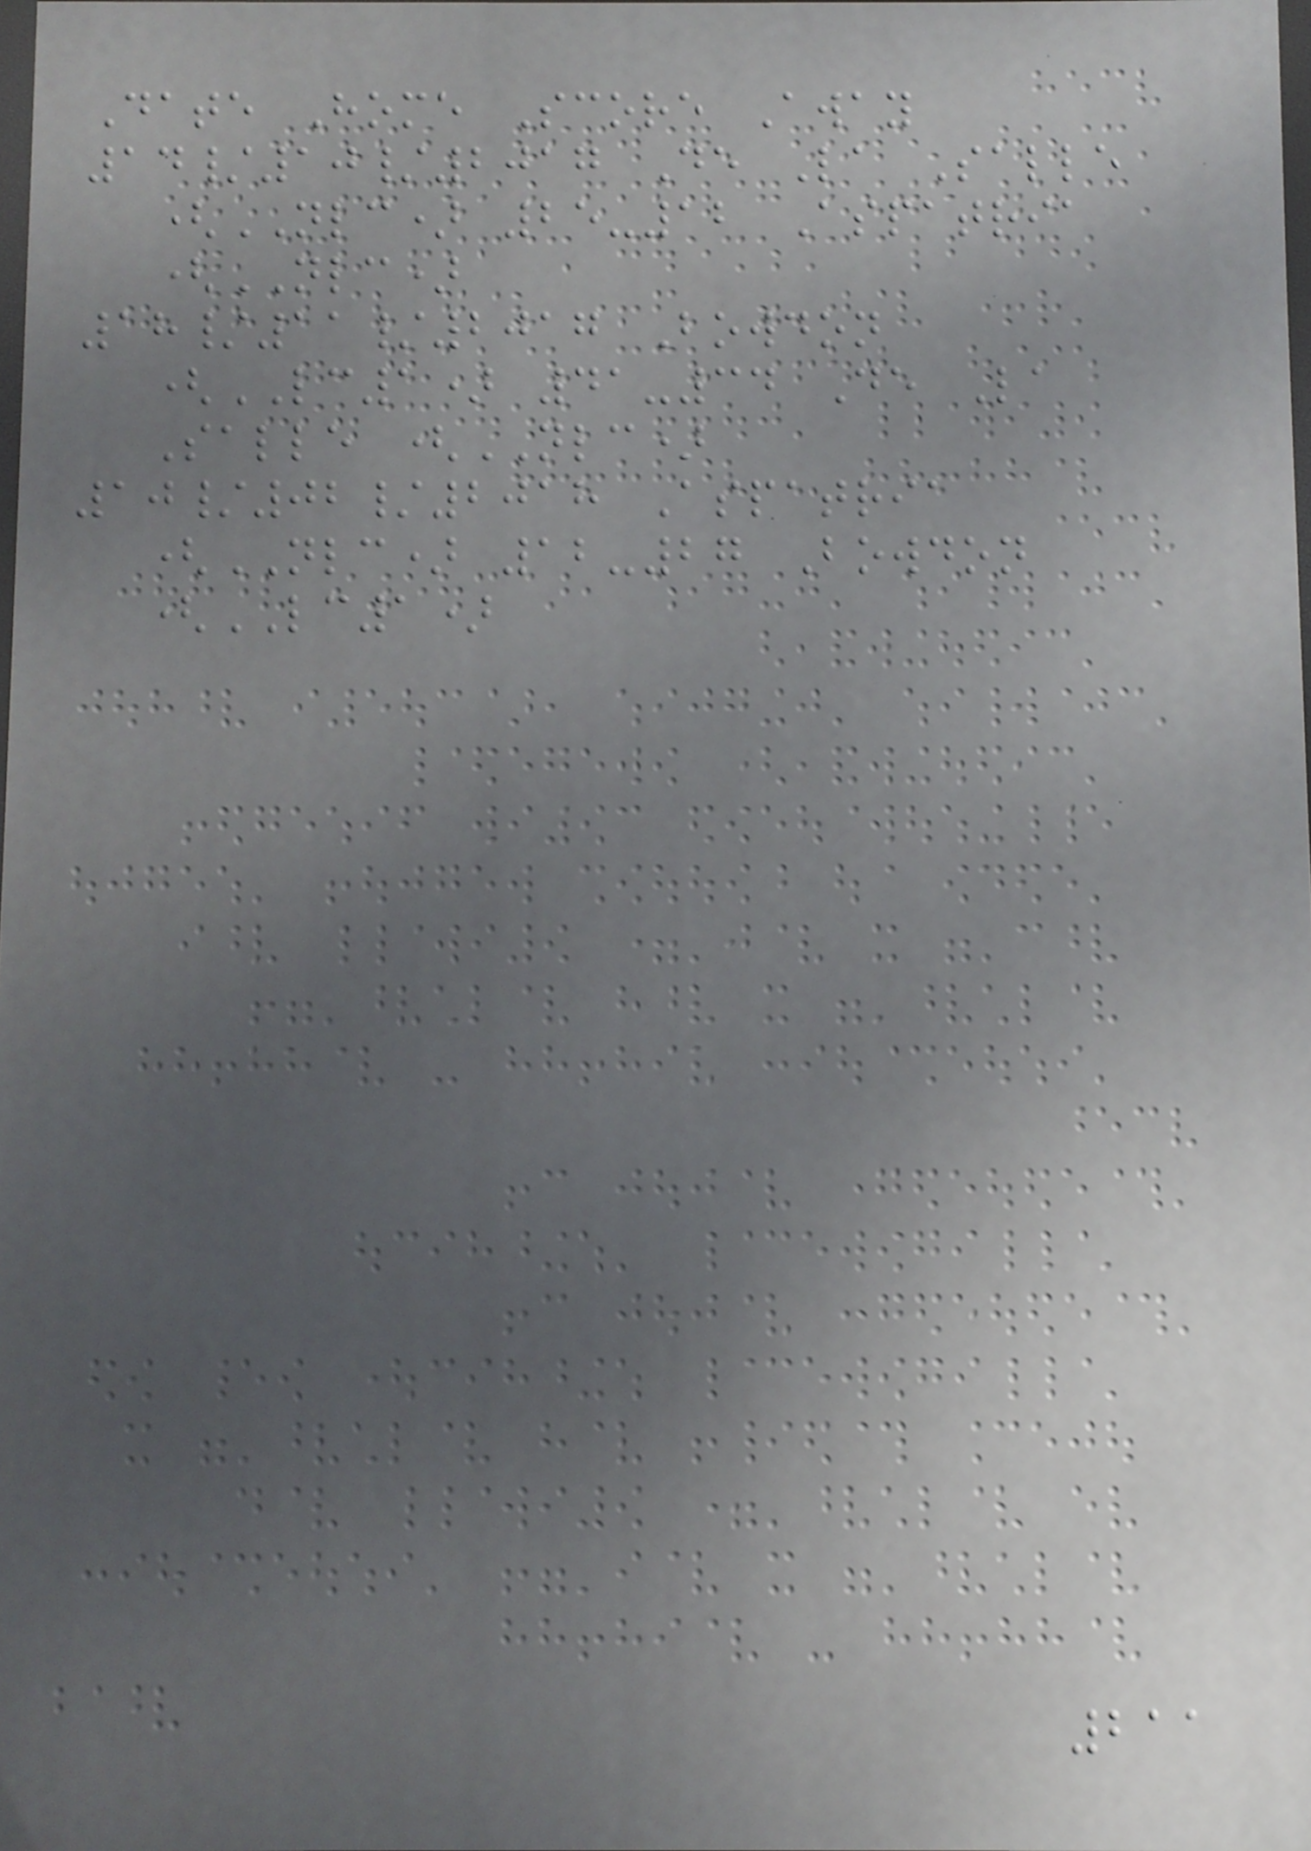Date Home Score Away
14/10/2017 De La Salle
(NLC) 25-12 Aspatria
(NLC)
18/11/2017 Bowdon
(LC1) 41-34 De La
Salle (NLC)
10/02/2018 Aspatria
(NLC) 12-27 Bowdon
(LC1)
211
